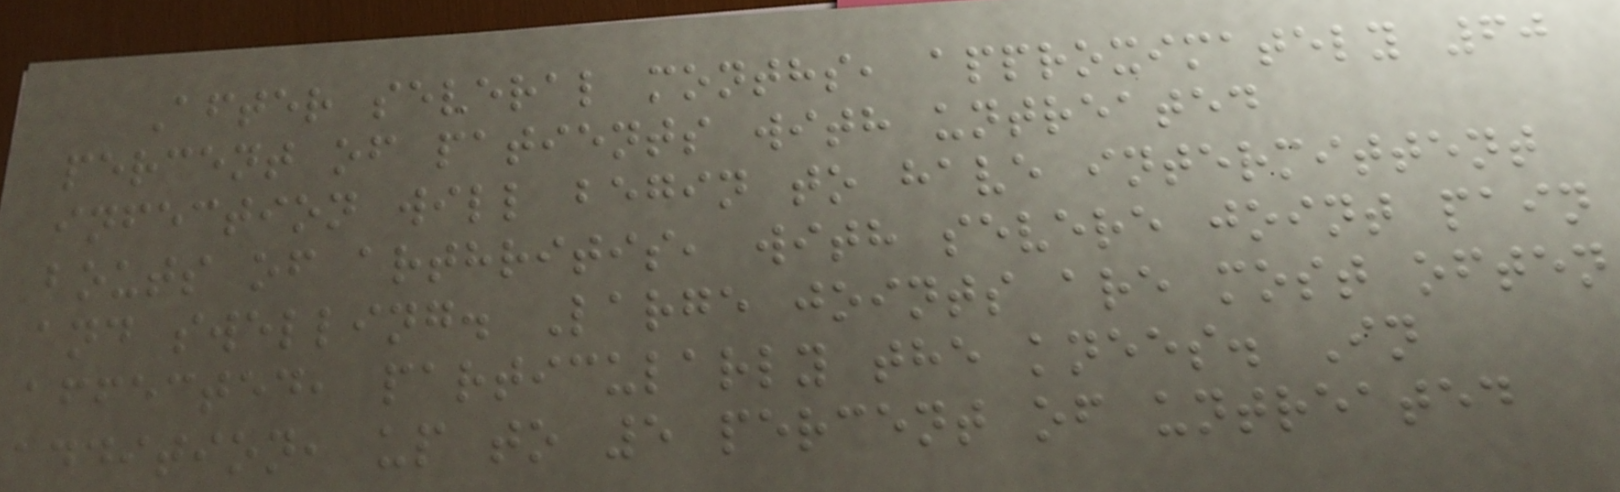After several months, approximately 60
percent of patients with untreated
infection will begin to have intermittent
bouts of arthritis, with severe joint pain
and swelling. Large joints are most often
affected, particularly the knees. In
addition, up to 5 percent of untreated
